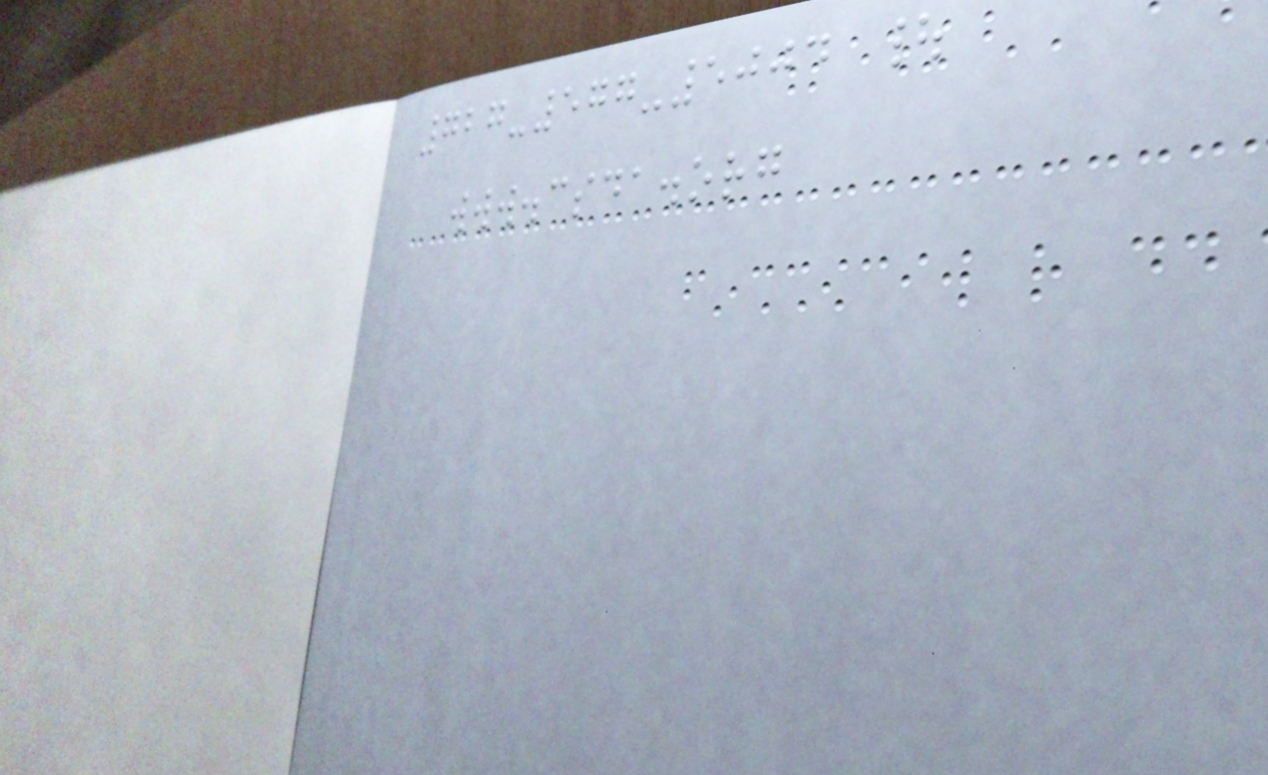727-577-5004 |
www.csda.org
